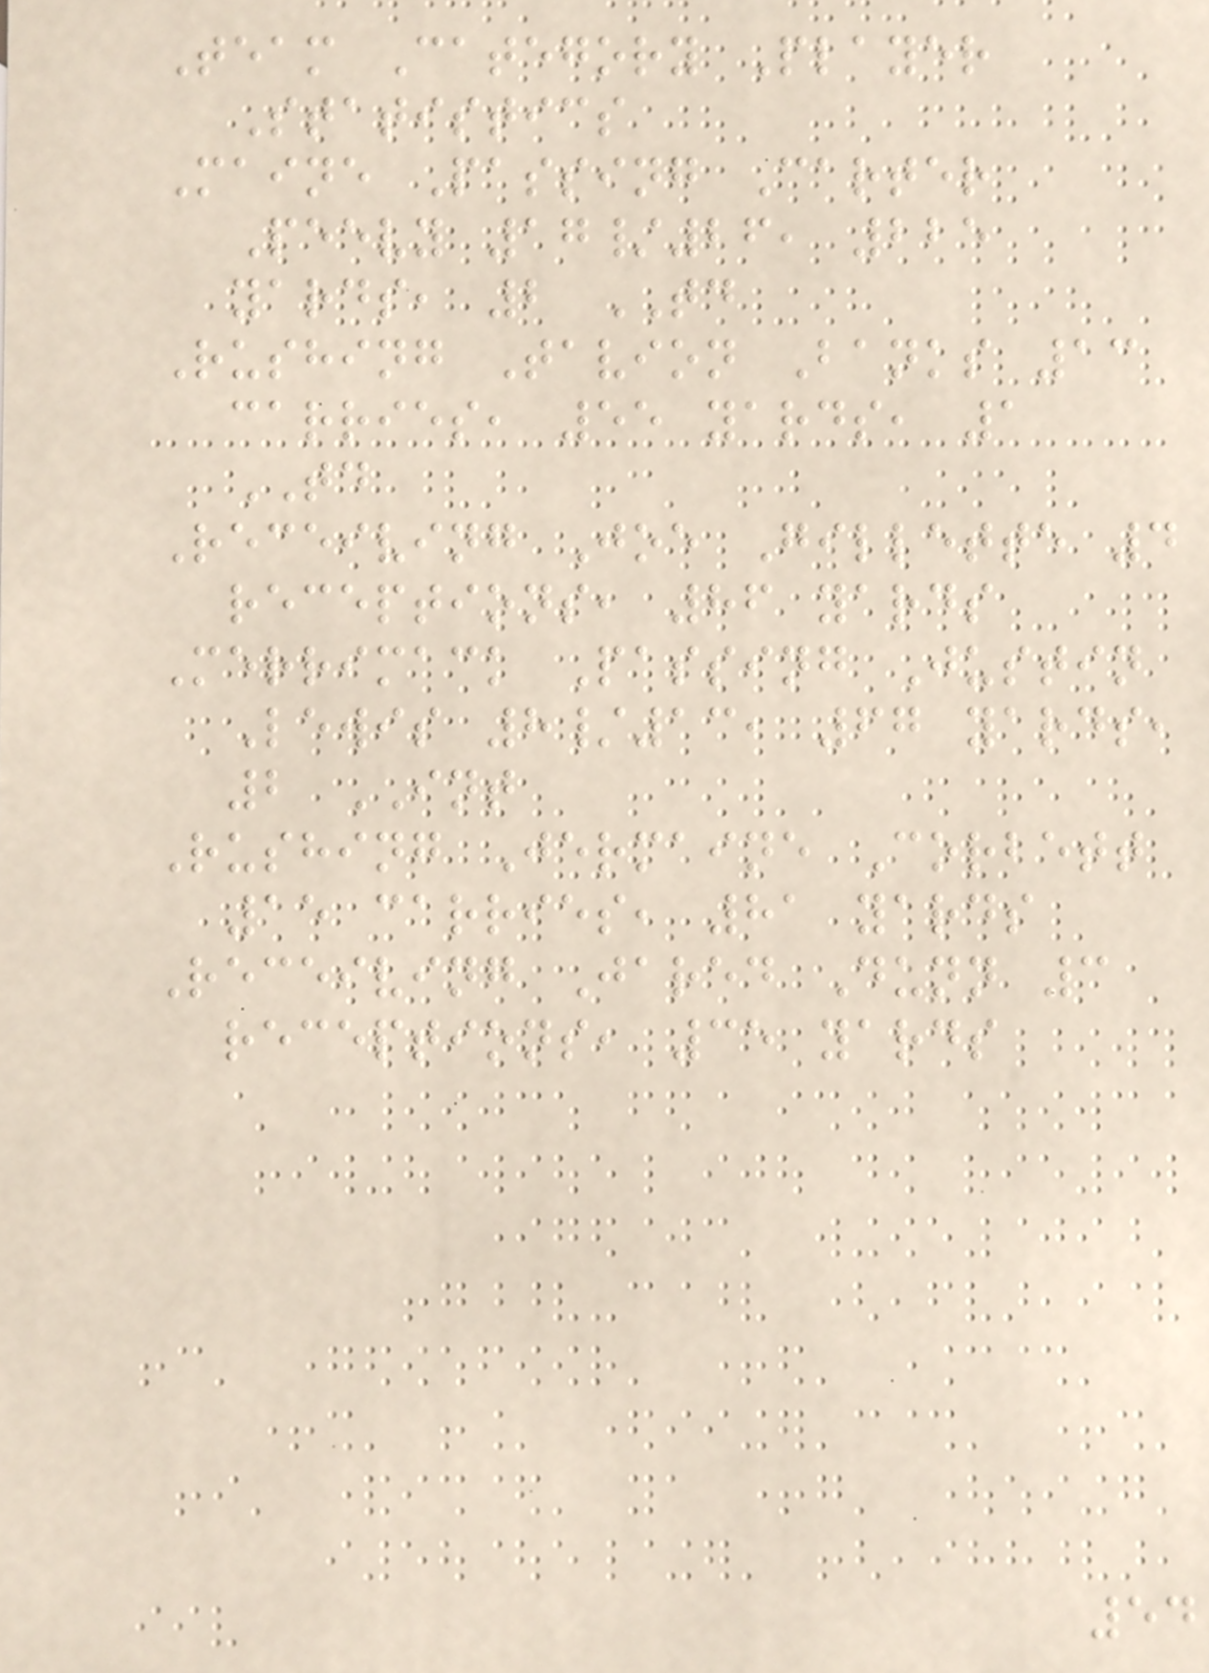Team Category Player
Statistics
Maine Passing Carter
Peevy 17/26, 225
yards, 2 TD
Rushing Tavion Banks 13
carries, 55 yards, 1
TD
Receiving Joe Gillette 4
receptions, 86 yards
Merrimack Passing Justin
Lewis 8/13, 67 yards,
2 INT
Rushing Jermaine Corbett
15 carries, 81 yards
Receiving Jared Dunn 3
receptions, 35 yards
54
